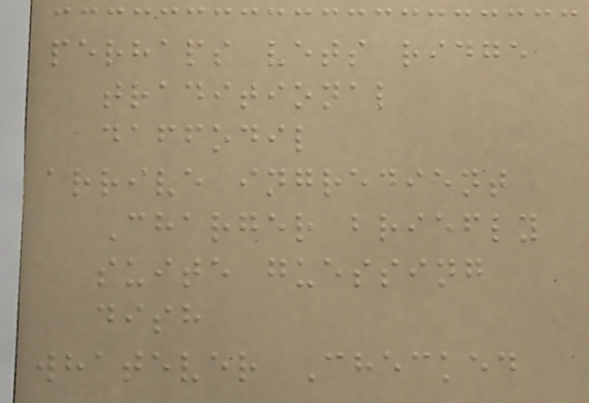perhaps vets ridge
traditional
daffodil
arrive ingredient
Charger briefly
suite guessing
dish
whatever Checked
